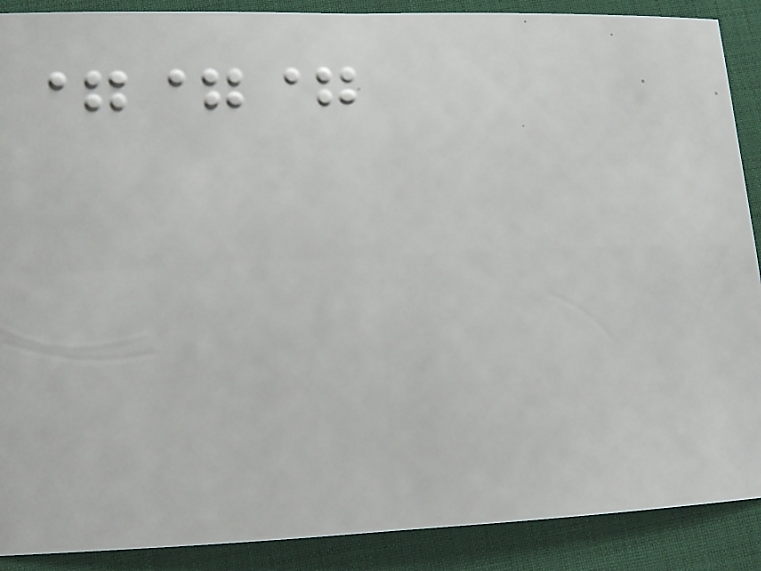===
